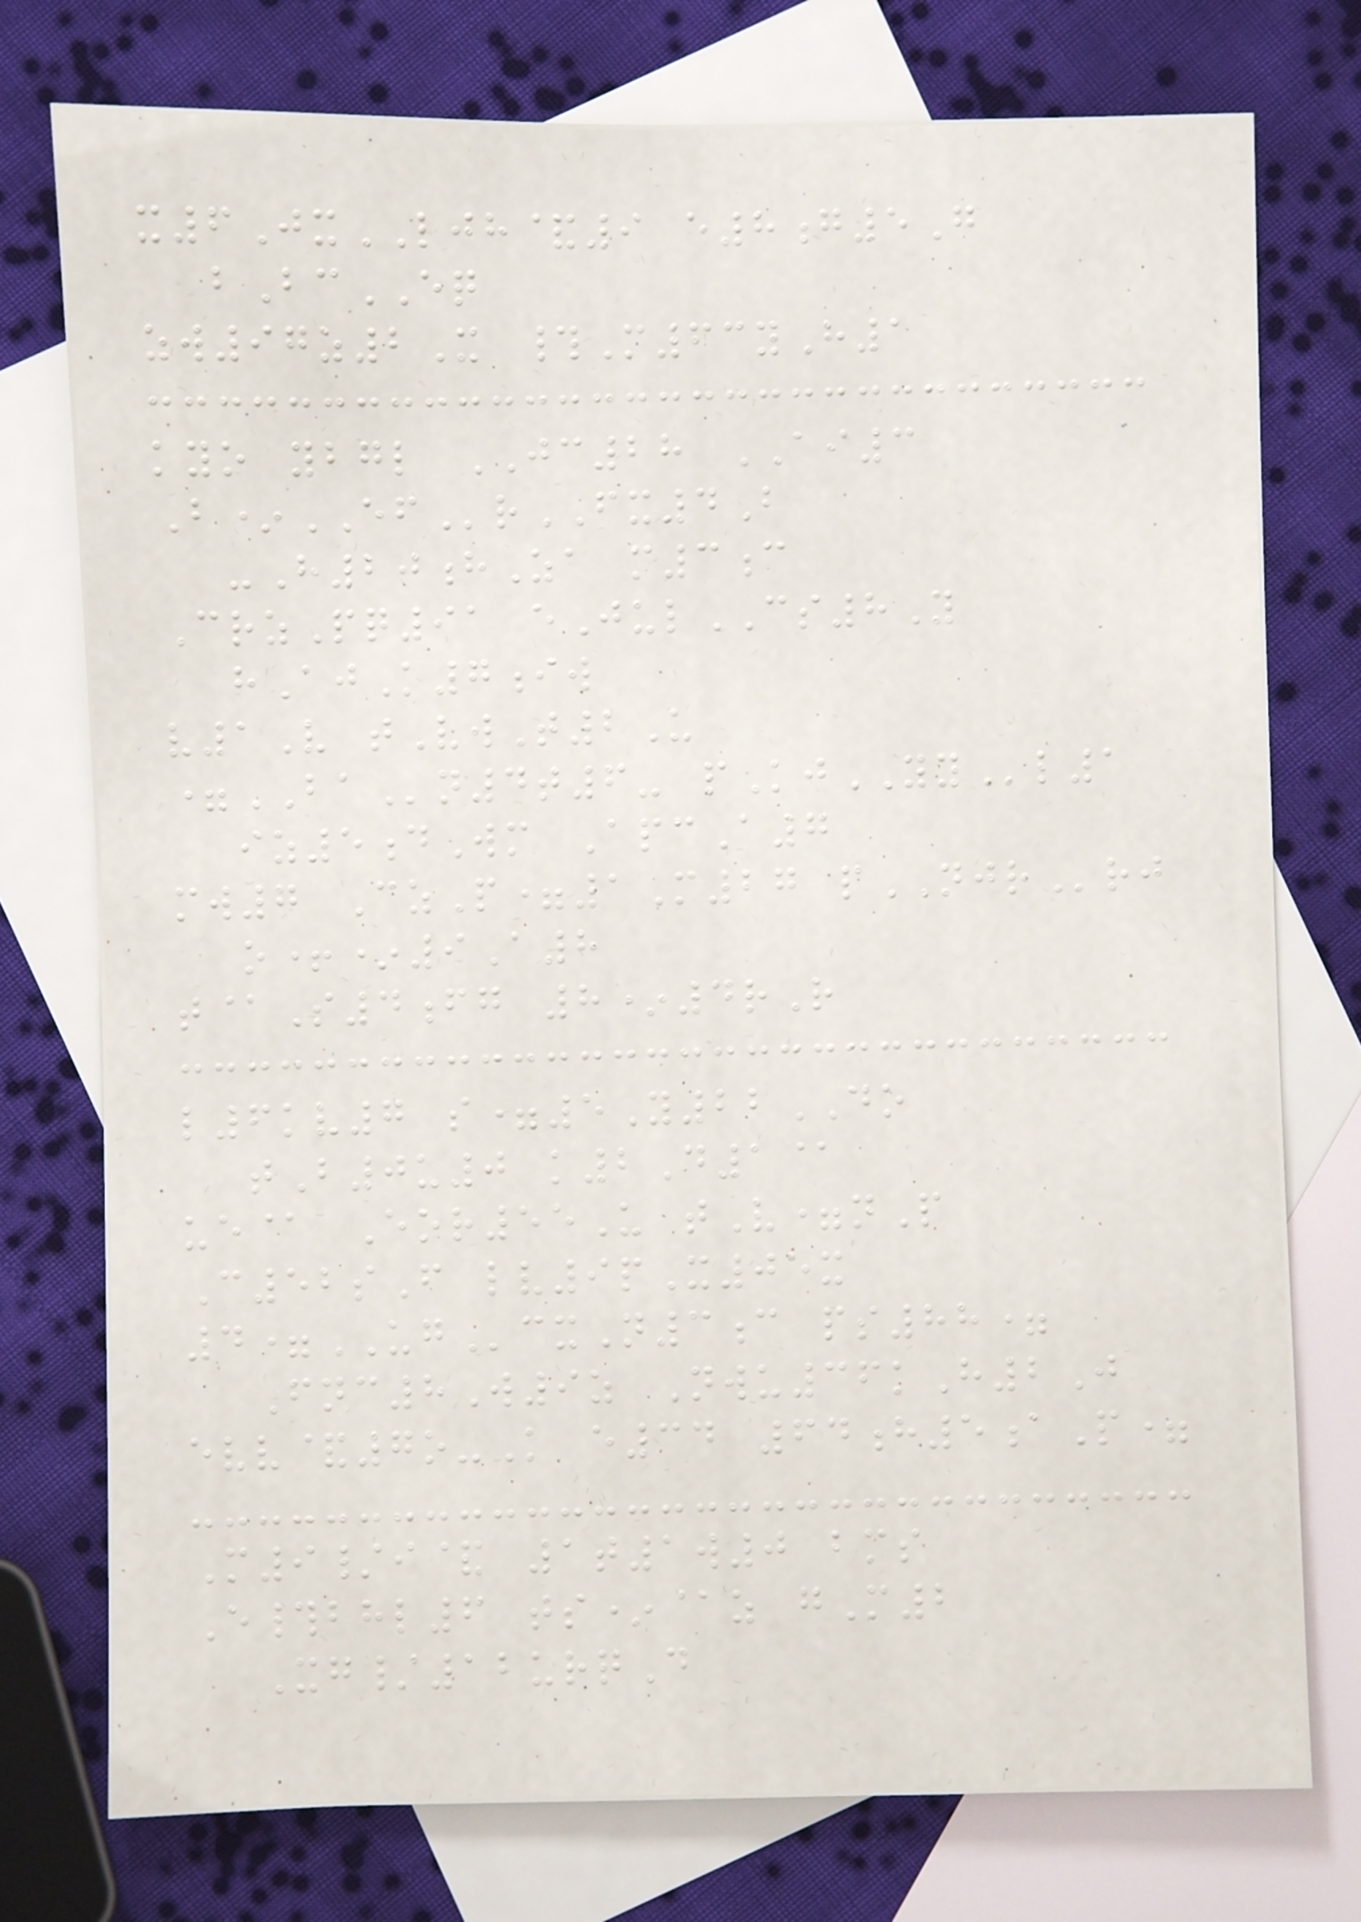x6JxLJH&9 e8g5G
bBcEQ
zw97z2X #M63yH1
kyo ybgl JC28 AI3
B*EFrFX4B
-H20hZa m3c
CrzPq91 eJulCS8Y
hAjK7iw
v1V tVwT2U
=BAn4t6- pKjYYl1
iz5dWm ApcA7
mw7 CzP=1M27 pNJRrj
o+*9A8
t@S4fg 8*4rR
l6kv7 s=5Y22DO
tB0u0 k2D1@
ue@ Eor55U tV=nP
C52sF lv9pX05x
4=UGcxN3c ps88=
Fnc8W9z Nwu36kH2J
evv&7o-K e34 64h5aP=
M9/i& 1t1w0 bms
E#bhl6 ts*@z gM2
Xg/12urqD
